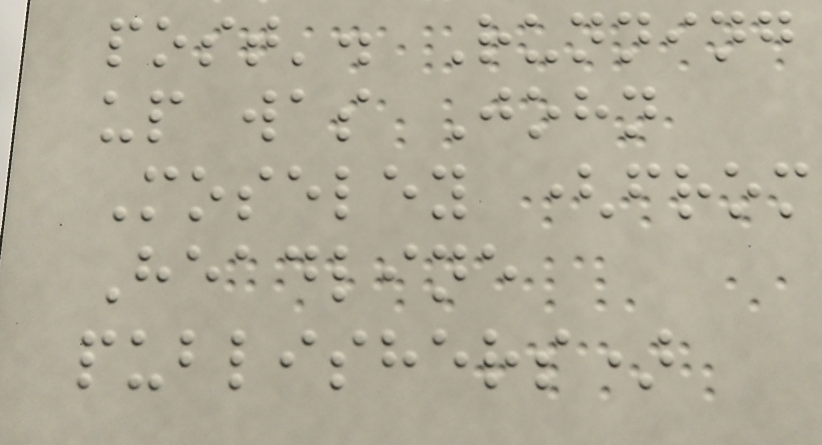post'. Running
up was John
Moseley (from
Headline
publishers)
